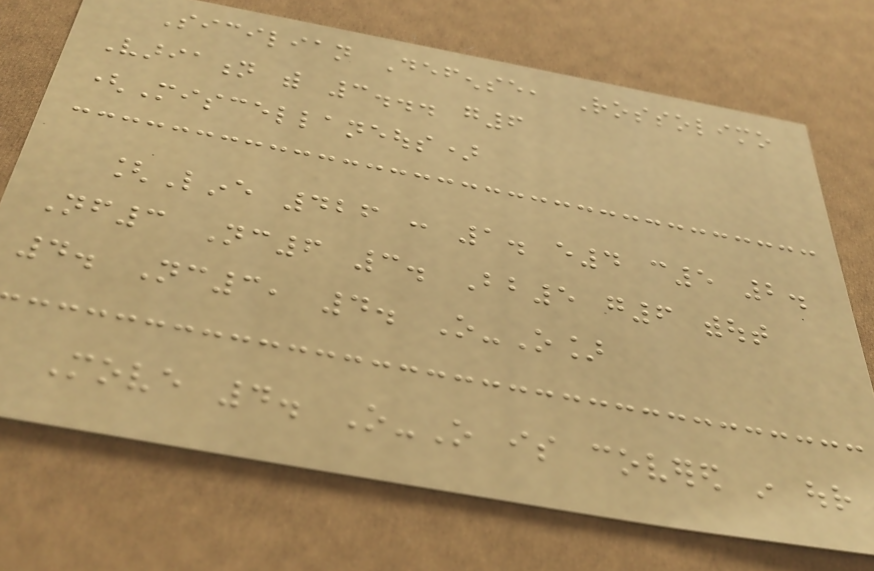Sicilian Defense, Rossolimo
Variation with 3... g6
(Miscellaneous)
[Line 426 : 1. e4 c5 2.
Nf3 Nc6 3. Bb5 g6 without
4. Nc3, 4. O-O]
Move 4. O-O is covered in our
